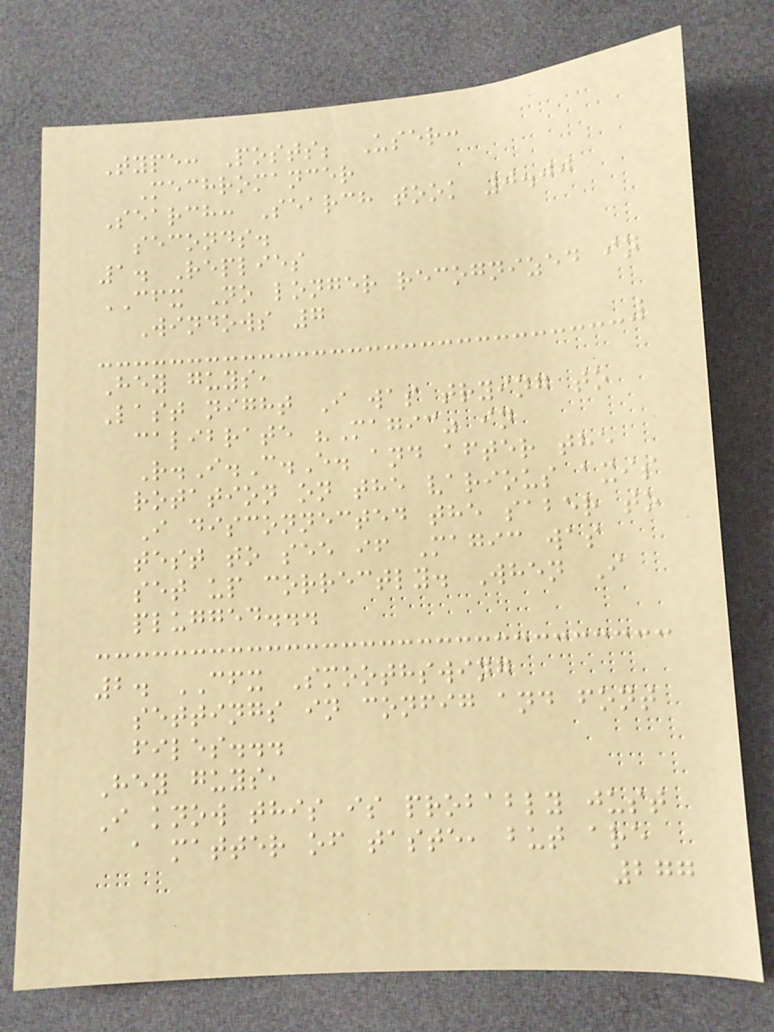Type: Posts; User:
Mechromancer
Search: Search took 0.00
seconds.
1. Replies
CFX No longer recognized in
Windows 7
Hey guys,
Last night I was trying to
calibrate "Magic" in
R.I.C.E. and after the
rotation on the various axis
I disconnected the saber to
test to see if Magic was
set up correctly. When I
plugged...
2. CFX Smoothswing
settings in config and font
files...
Hey guys,
I know this is probably just
a matter of taste, but are
277
